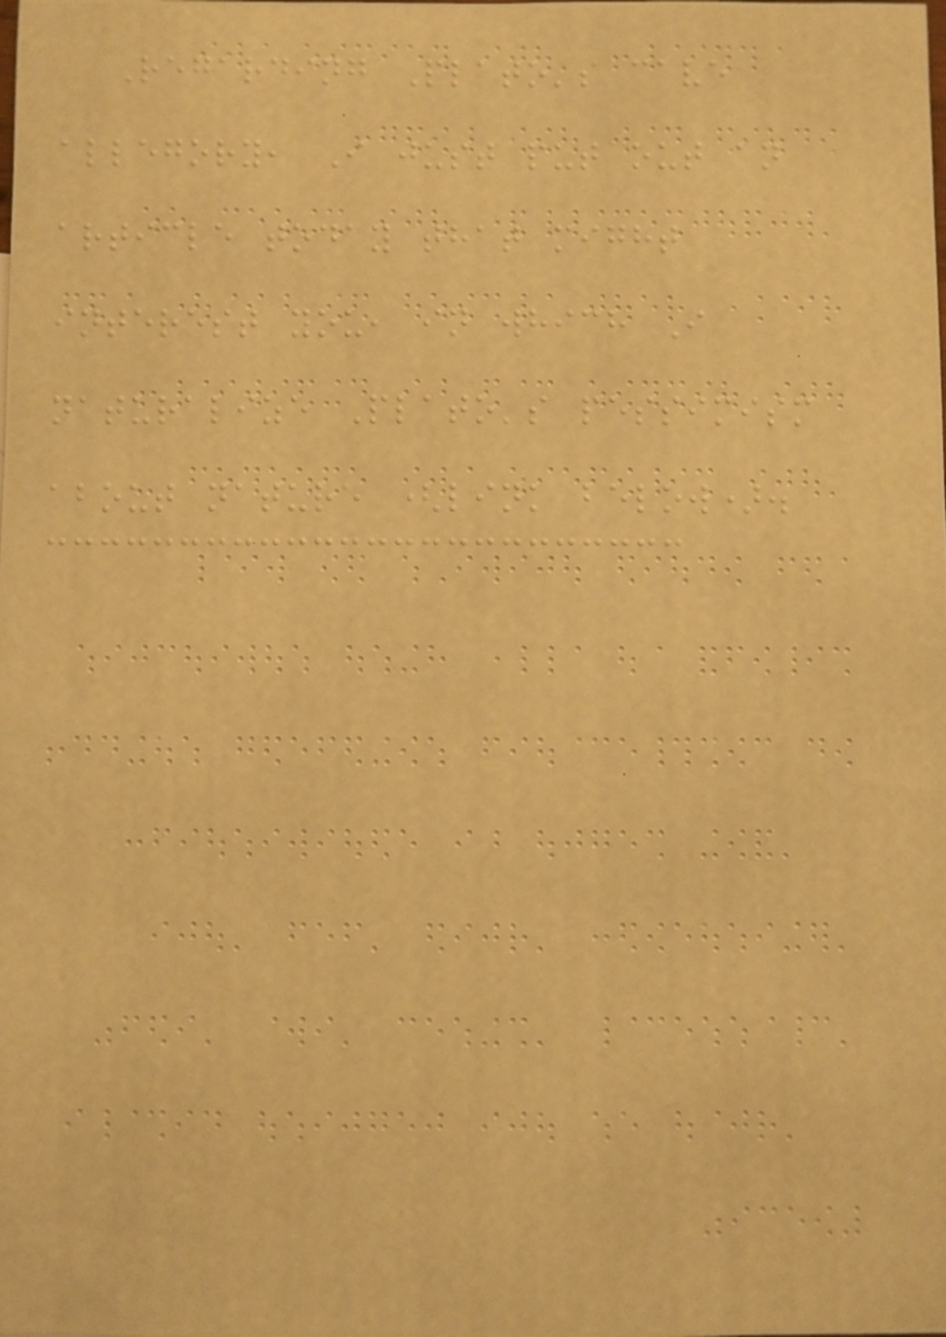Regarding Plato's cave
allegory, I just put out an
article today that might
interest you, in which I
naturalize Plato's pessimism
about nature (link below).
